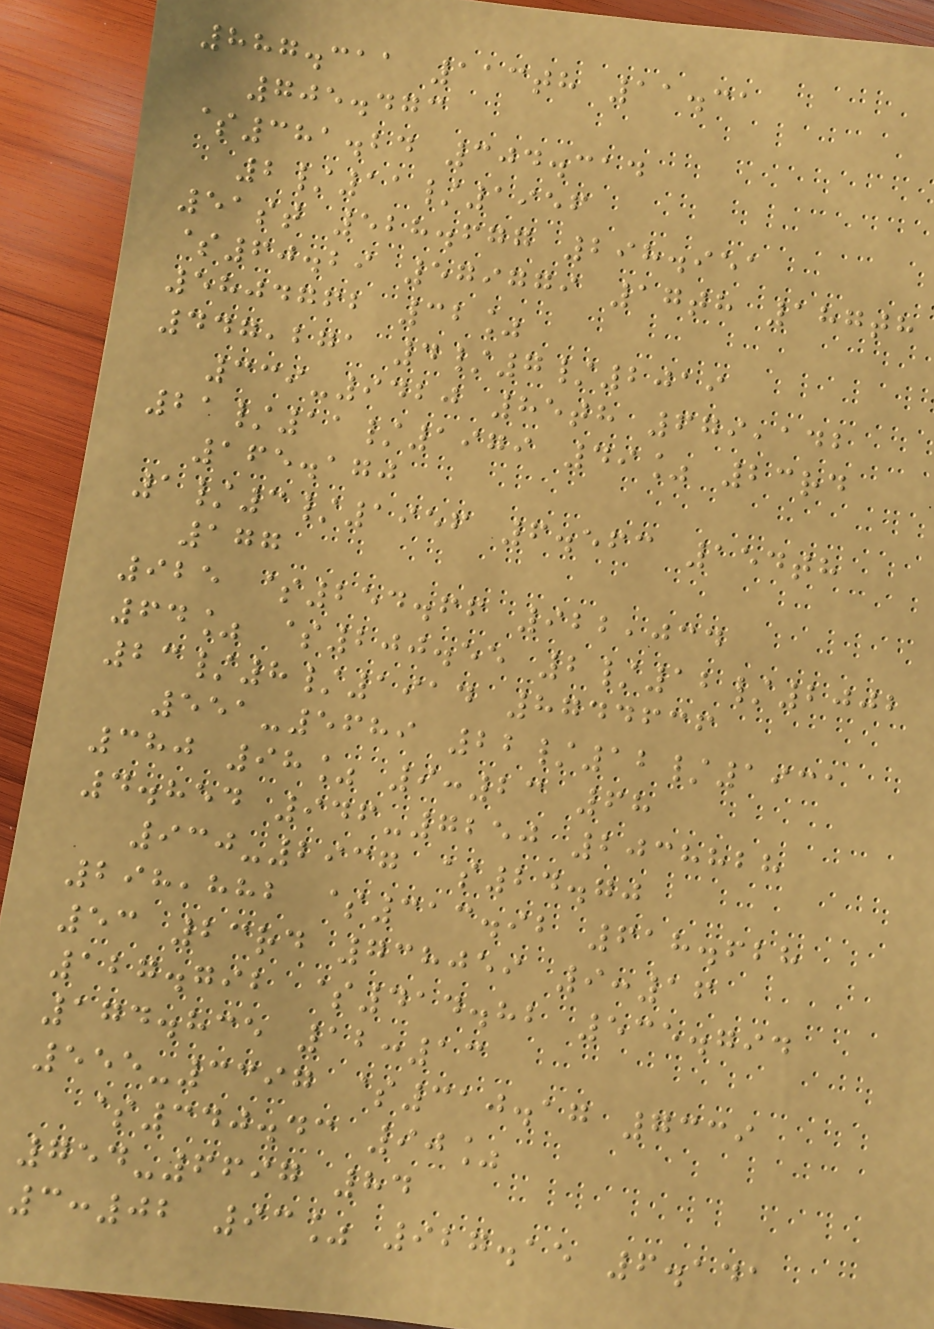887.311 113th 11.31
705.473
$381.24 304.314
2/11/1956
51st 528.677 298.951
$60.29 579779 17th 187th
5804762 32%
447,271 4/7/2019
339-9420 85th 679,142
21/11/1979 49% 23rd
165.170
1/3/1956 6.563 154th
177
925 $254.66 922,034
64% $200.55 2/12/2002
23/8/1914 8744636
551-5689 22/12/1931
380 98% 9:23 68
4.854 946-7250 2038828
930-2937 $24.70
298,882 $313.92 618.628
53 23rd 738059 9:16
127.792 $414.82 535.794
174.835 12:13
555-3397 $310.17 7339
$340.43 90%
754-6697 84
3:02 93% 927.15 6.141
